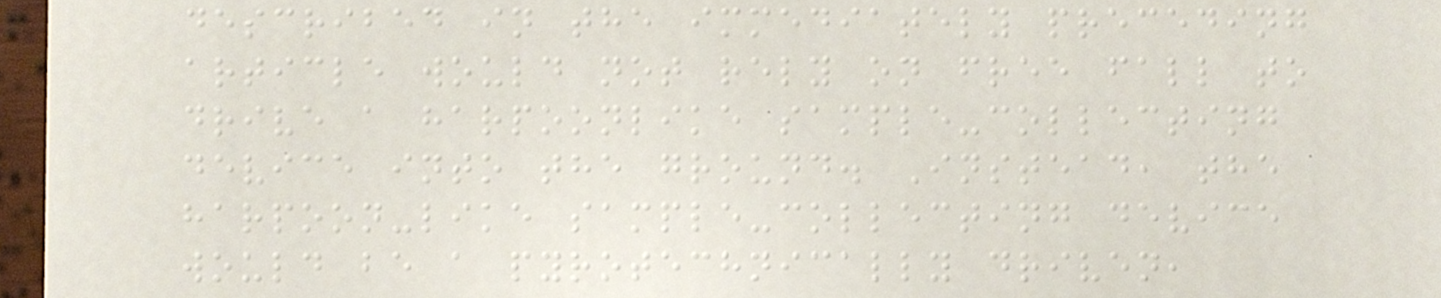described in the immediately preceding
article would not rely on free fall to
drive a harpoonlike sample-collecting
device into the ground. Instead, the
harpoon-like sample-collecting device
would be a pyrotechnically driven,
